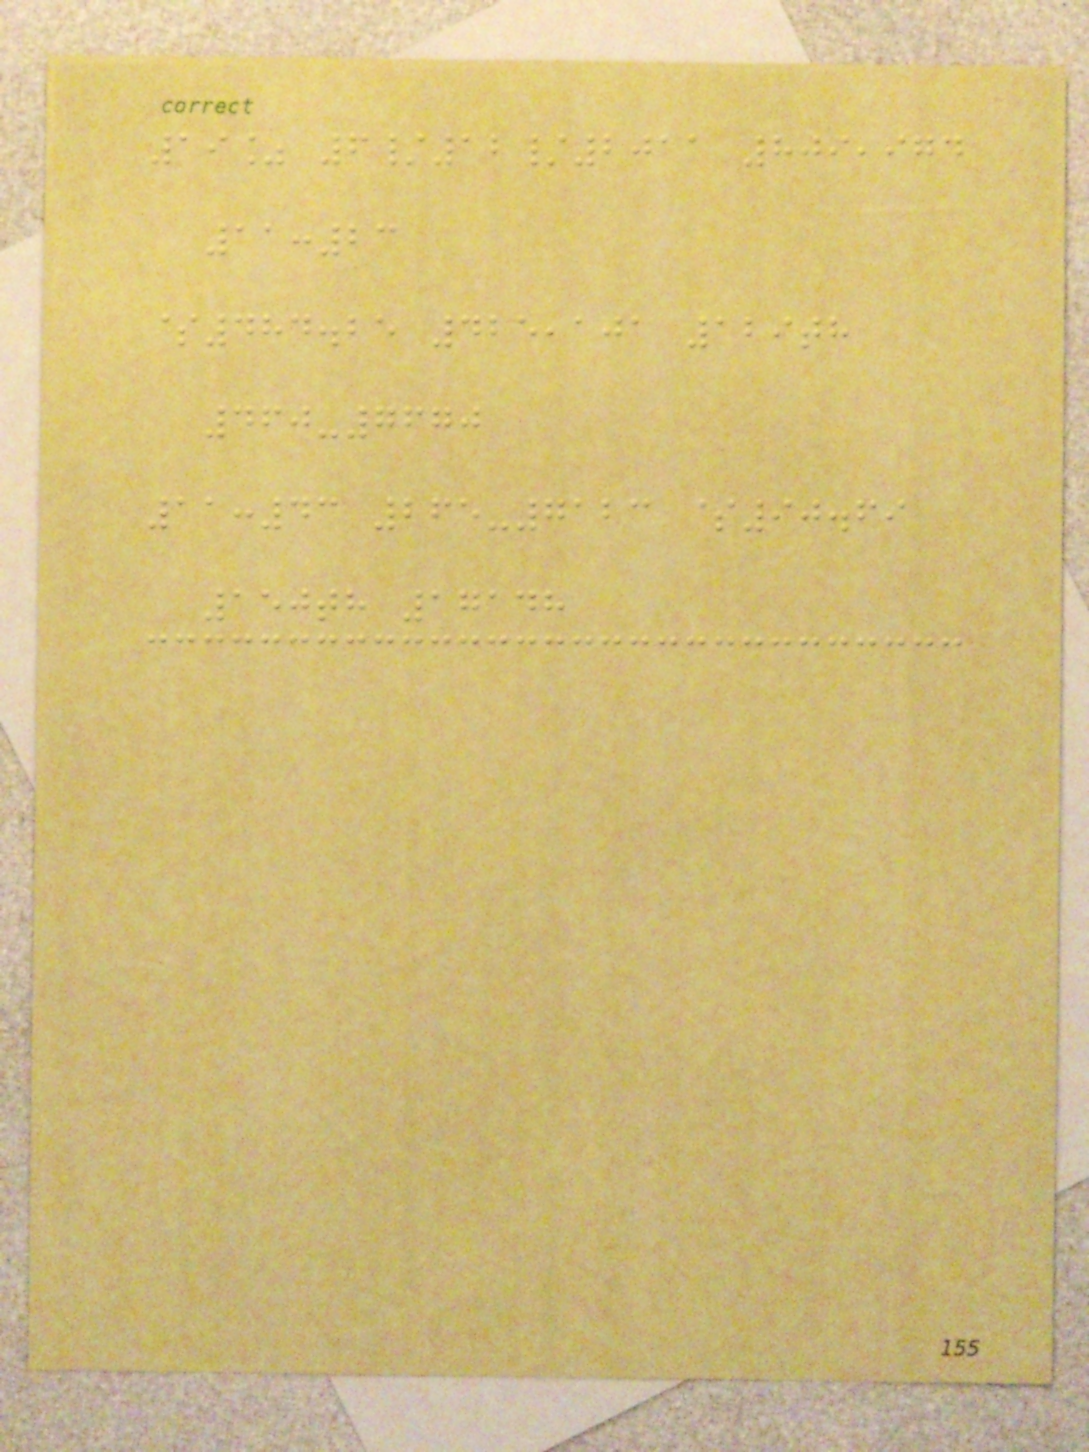19% 6/12/2011 809,974
11:23
$484.25 425,101 129th
460-7670
11:43 265-7123 $90.69
150th 17148
